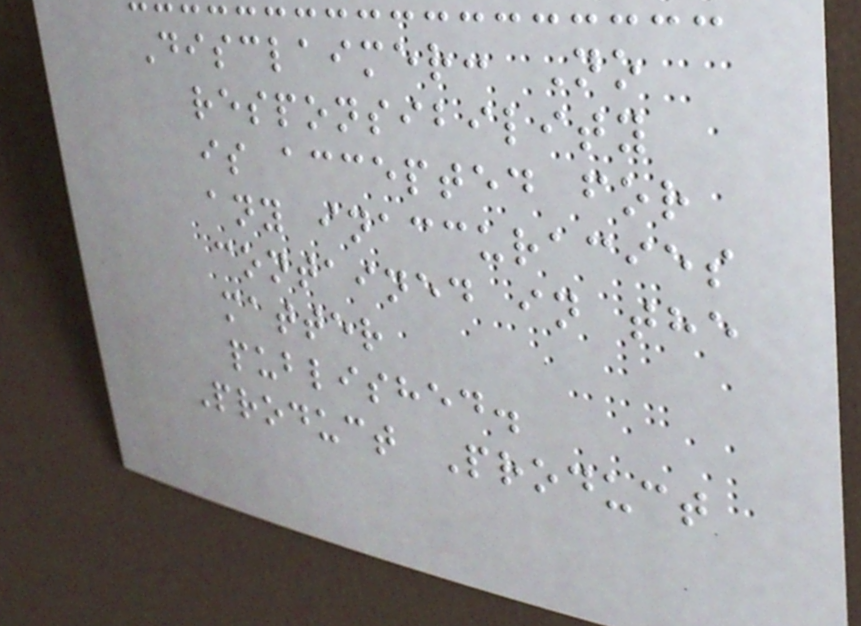Disclaimer: No
responsibility
is accepted for
any inaccuracies
contained in the
matter
published.
Product Product
